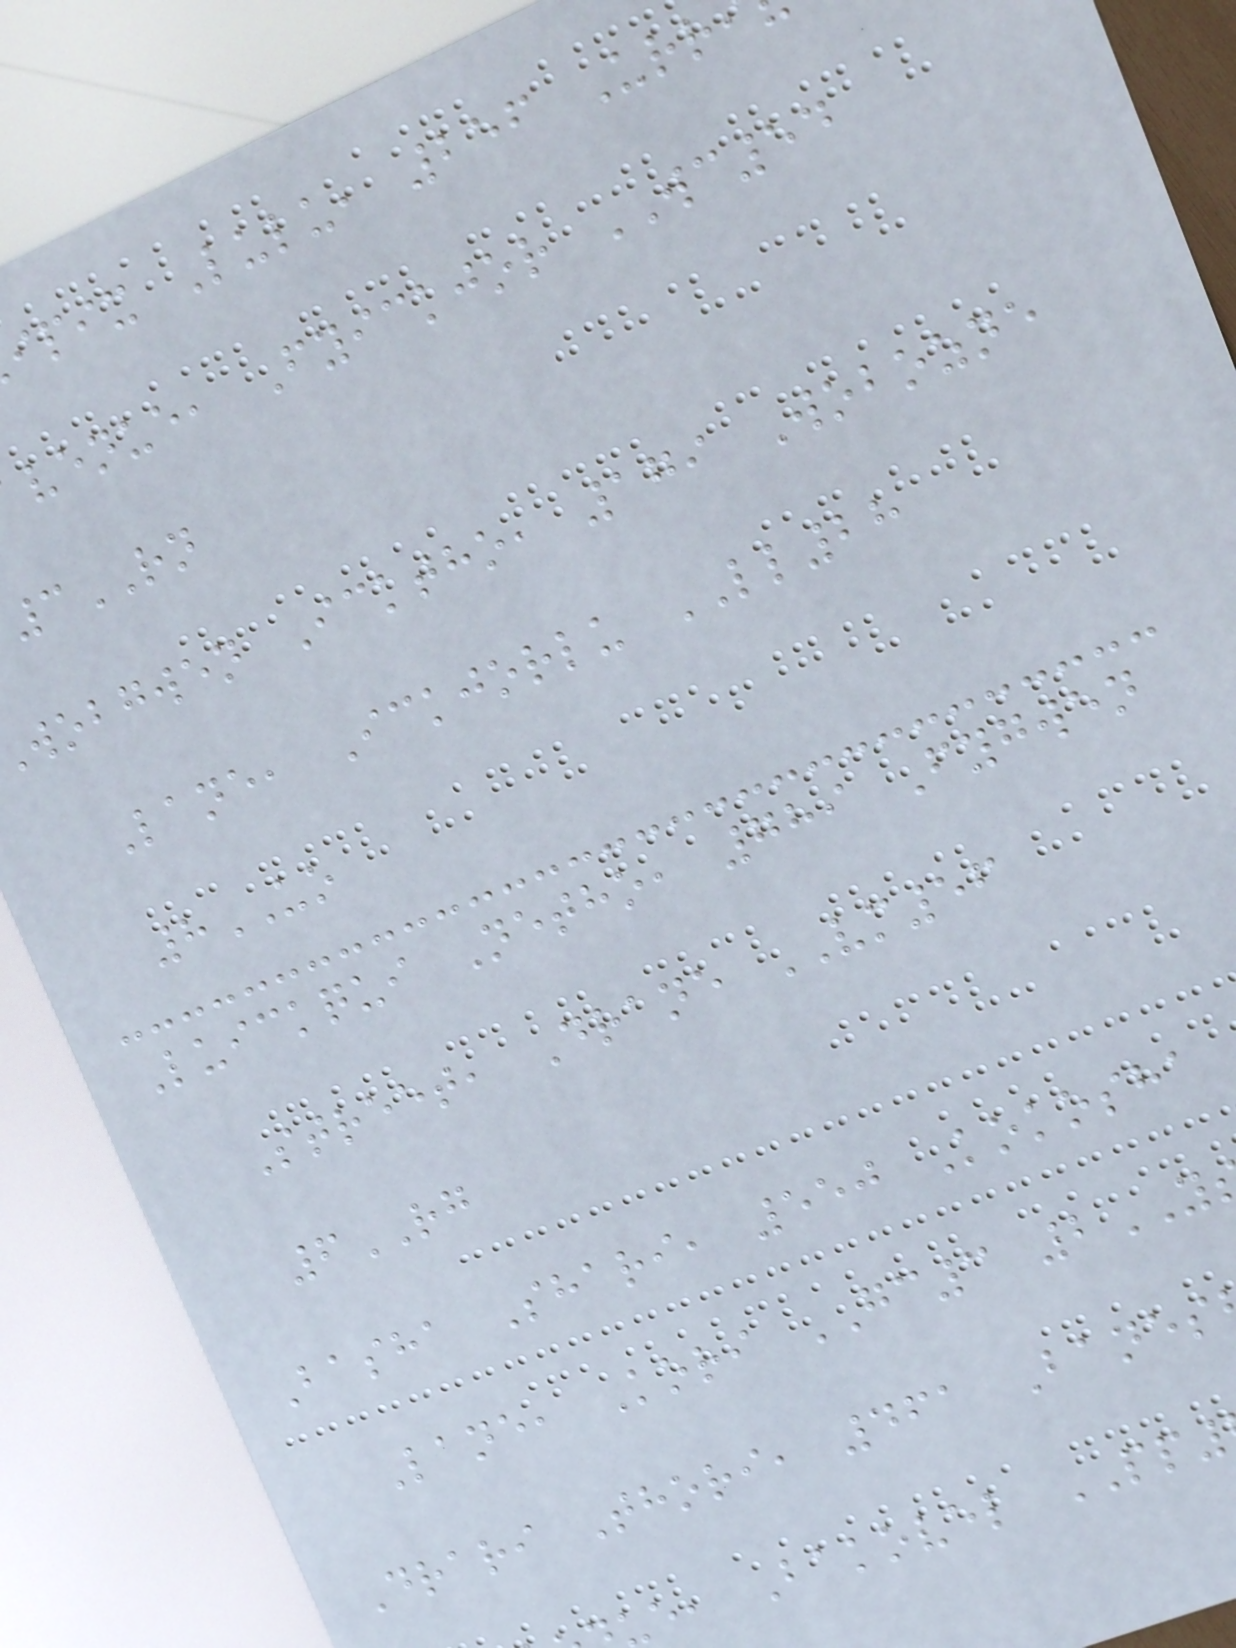ipix Lulu, 256 Urr
venue, Fyickjor WC54
3RN
wobgwen Icktho, 179 Wobozne
Lane, Ickjorlu LL28
8UO
Luickqui Netho, 789 Fygwen
Street, Drane VM56
6RG
Basha Shari, 550 Kokosha
Lane, Kori GC3 2
Drari Thori, 461 Banes
e, Bakovel PP
